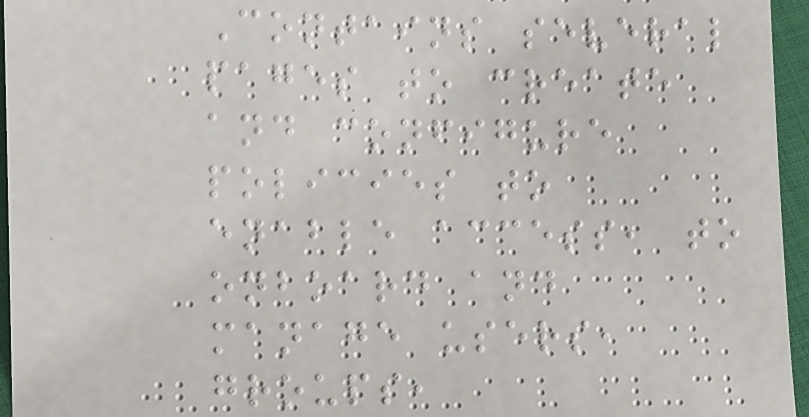Contains several
pages to create
and configure
policies to
enable access, to
onboard and
manage users,
groups,
